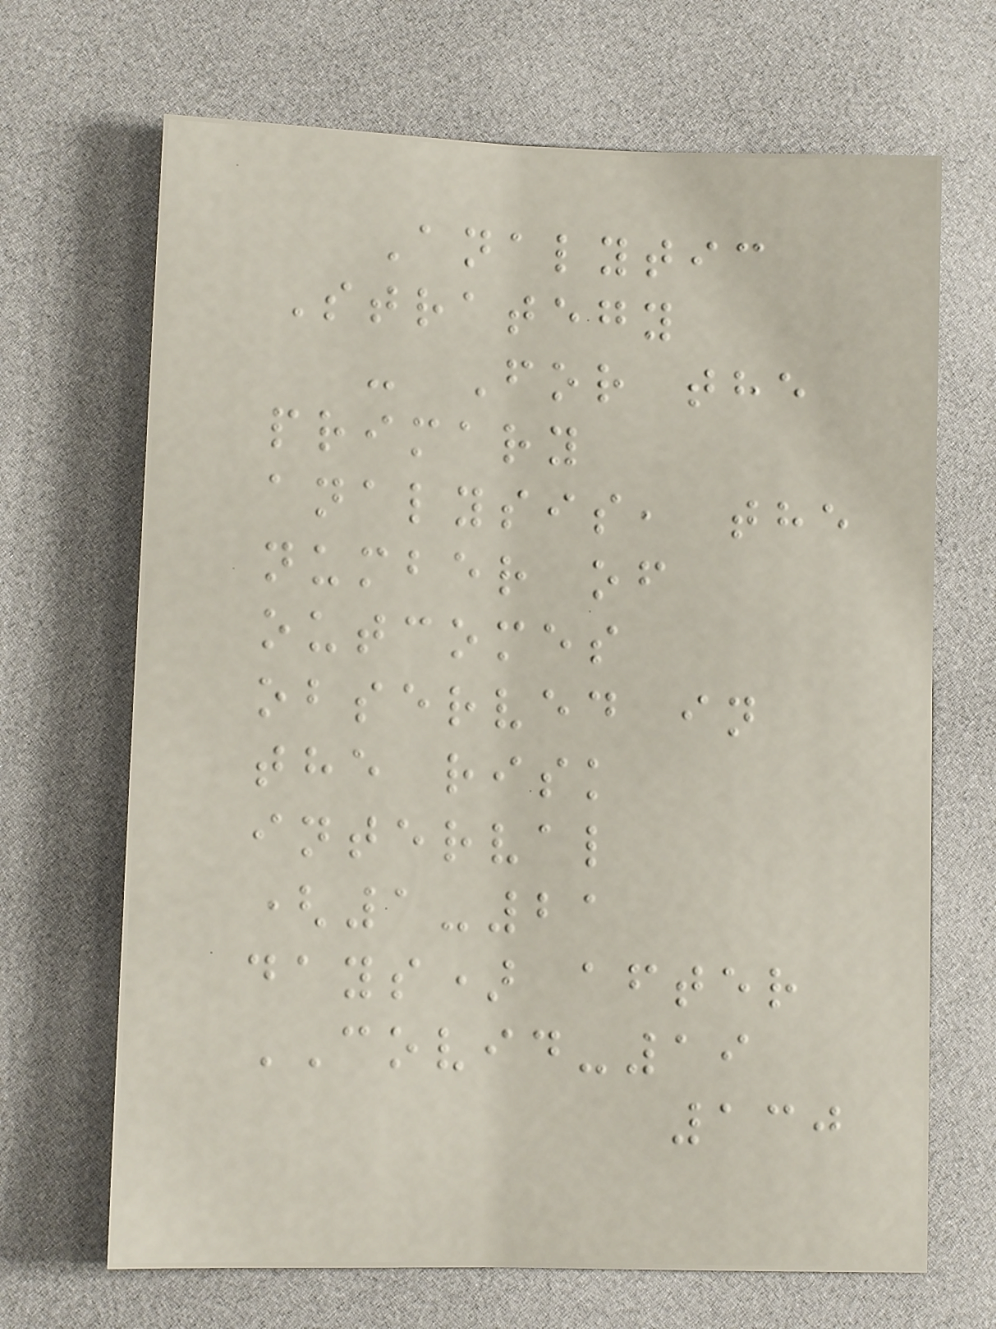Analytic
Strategy
- For the
primary
analysis, the
number of
outcomes
observed in
the risk
interval
(1-21
days) after
COVID-19
130
